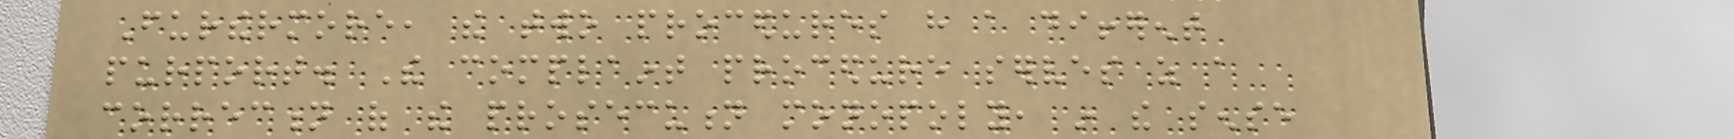Furthermore, the two procedures have a different
purport. The complaint procedure serves as a
correction of the prosecution monopoly, in the sense
